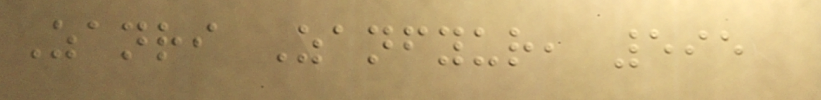Zanri Zanfyur, 595
